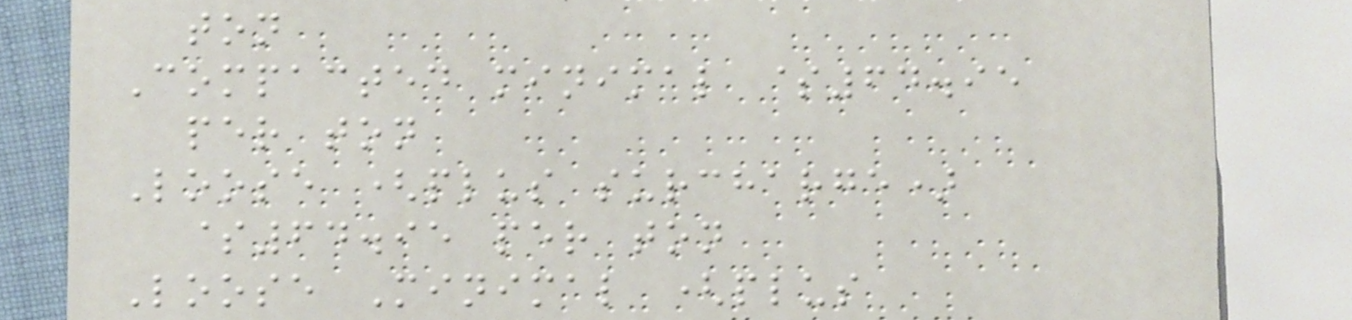ton
Compacted minimal $64.95
per ton
Loose (plus surcharge)
$64.95 per ton
Loose Minimal (plus
